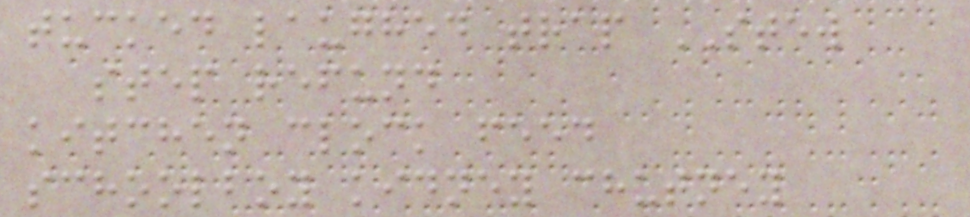tucked laughed trap STEW
step refund
kitchen clock feed
schoolboy kidney chutney
